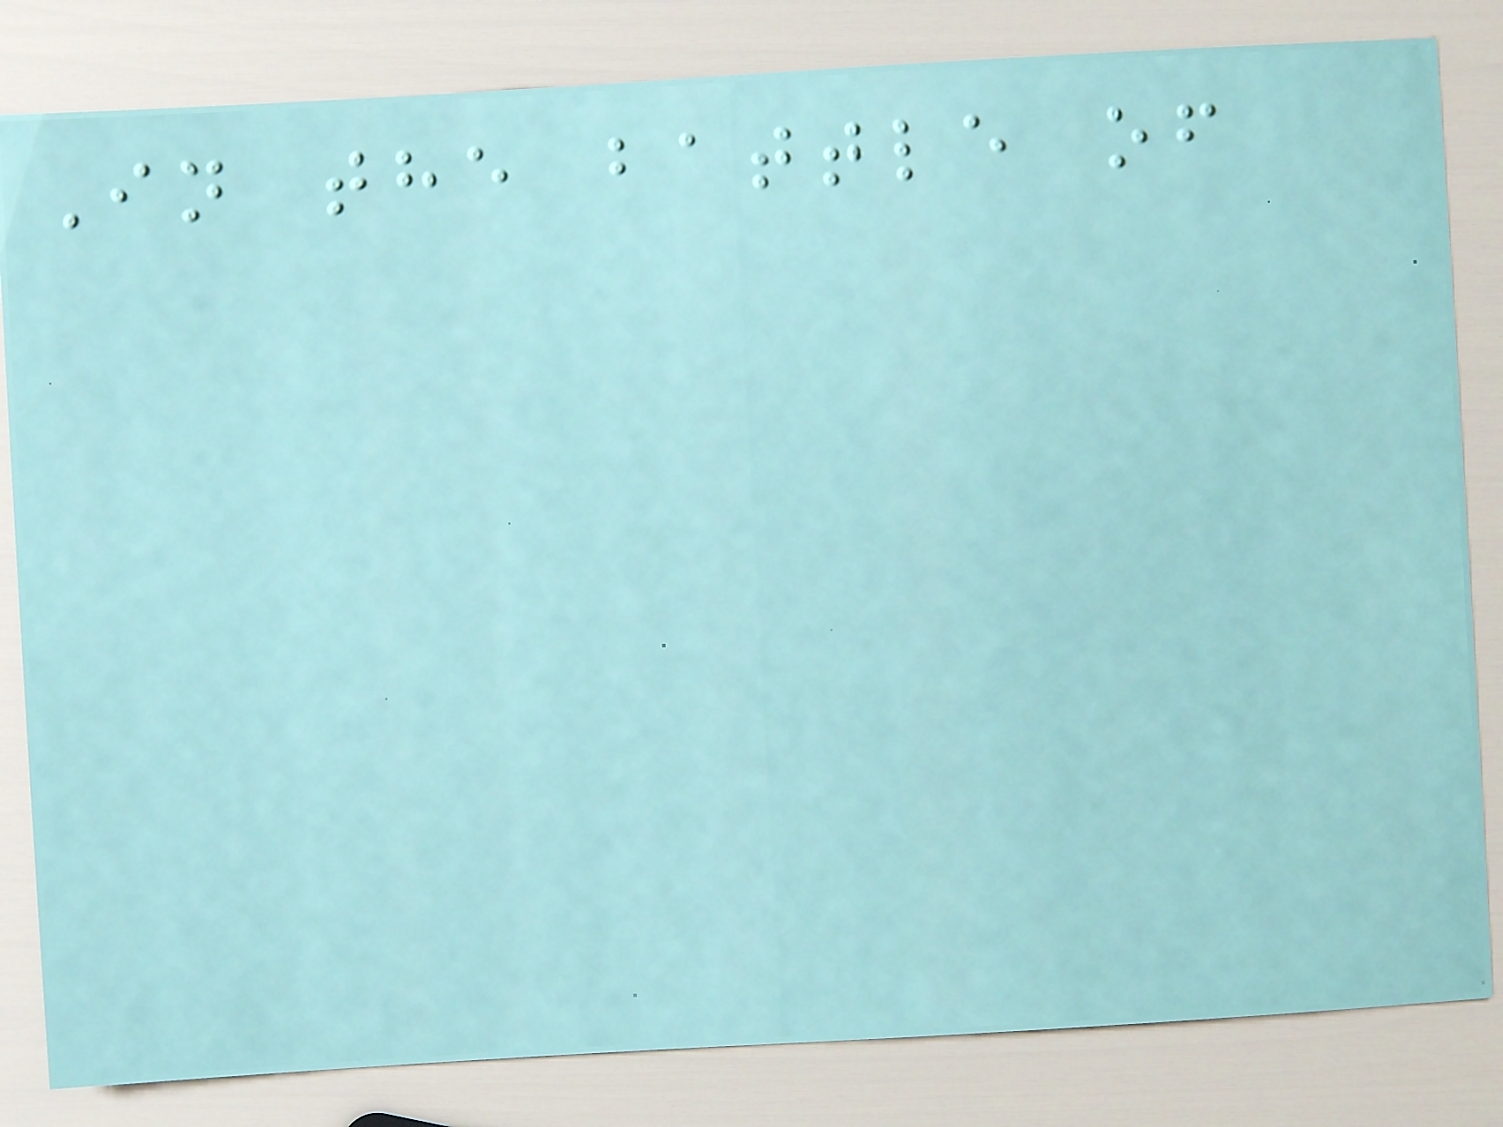In the battle of
